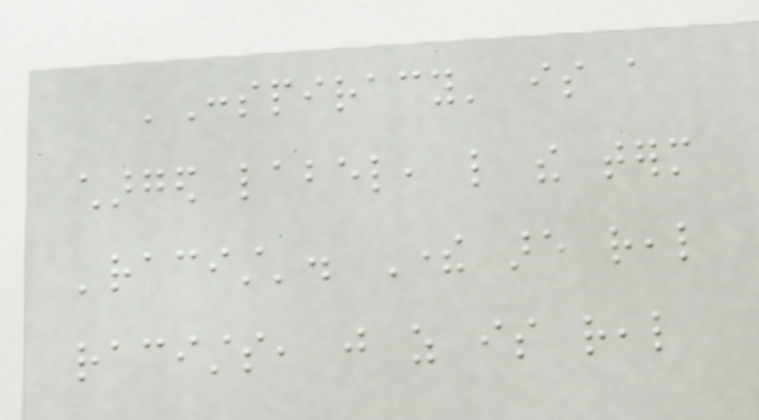'Conspiracy' is a
charged label, like the term
'racist'. There are real
racists, just as is real
